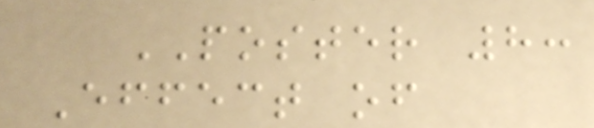POSTER 8:
Effect of
